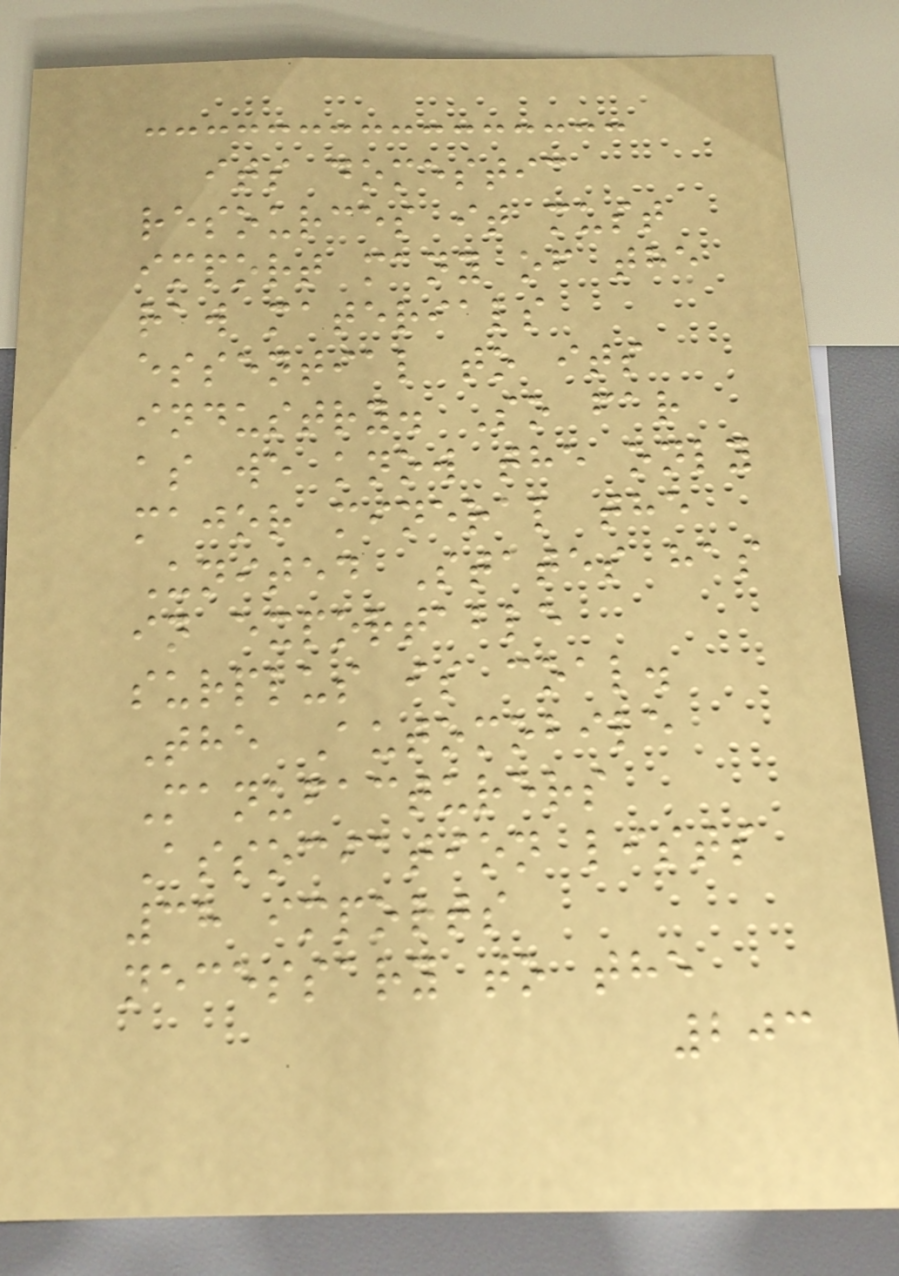its domestic
resources it must
import many of the
raw materials
essential to its
industry. So far
as we know the only
major mineral the
United States has
in exportable
surplus is coal.
The Automobile
Manufacturers
Association lists
38 imports
necessary to the
203
